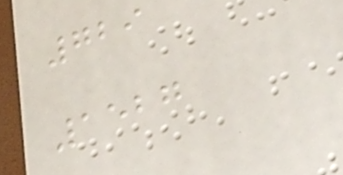729
1527
